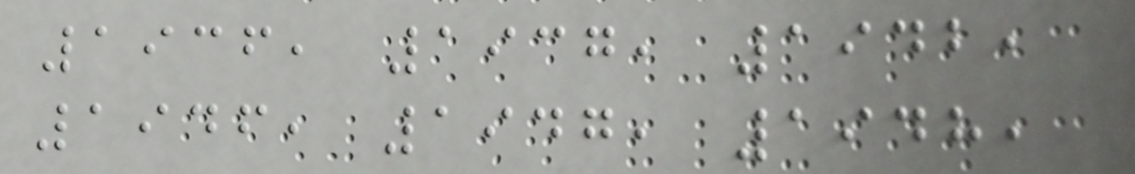1936, 1937, 1942,
1946, 1947, 1948,
